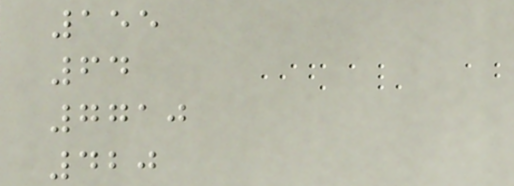155
64
7710
420
